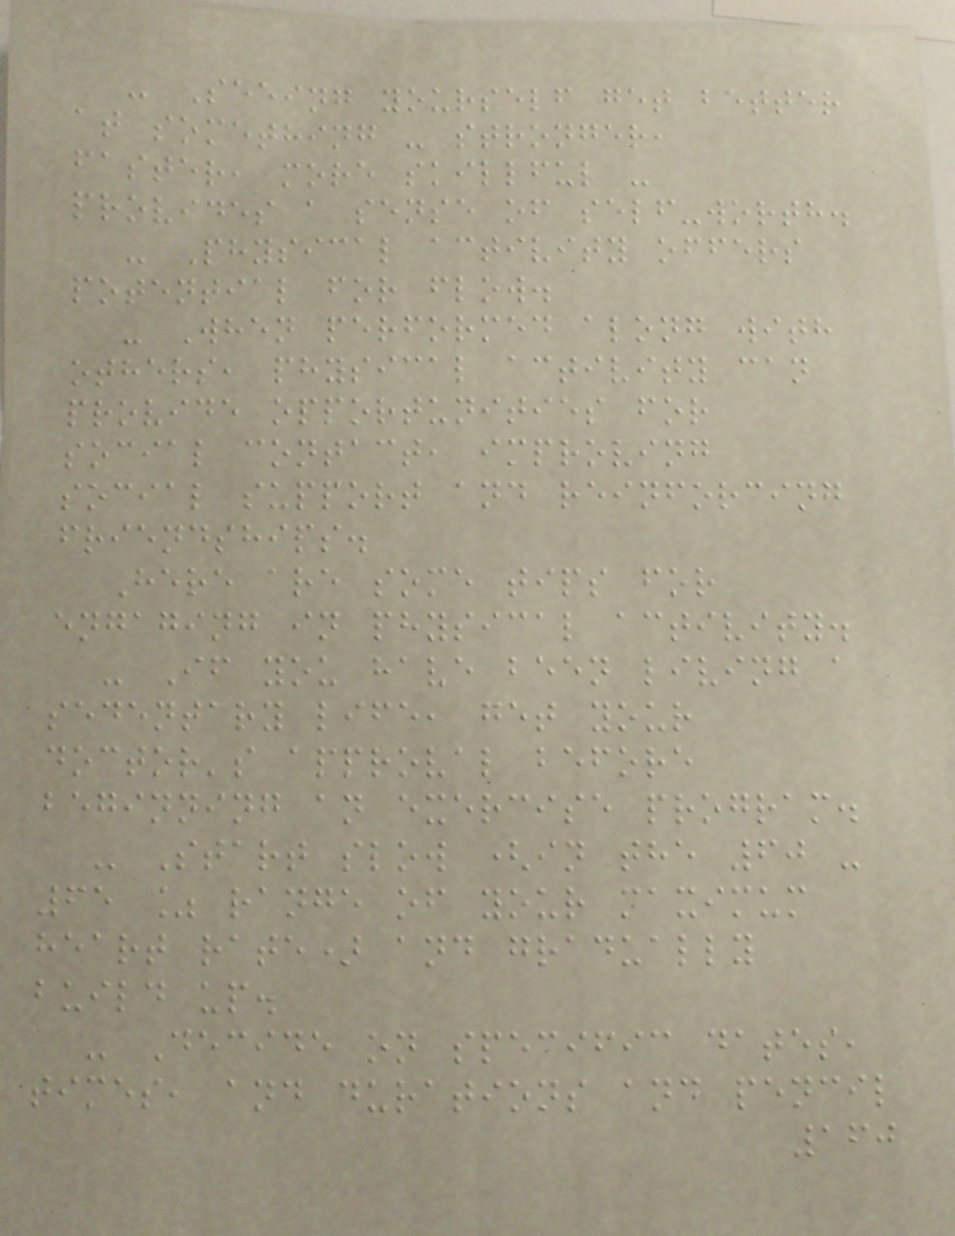- Seeing yourself get better
at something - stronger,
faster, more skillful -
provides a sense of self-worth.
- Physical activity offers
potential for flow.
- When performed along with
others, physical activity can
provide opportunities for
social contact, improving
social support and reinforcing
friendships.
Here are some tips for
engaging in physical activity.
- If you have been living a
sedentary life, get your
doctor's approval before
beginning an exercise program.
- Start slow (in the 60 -
65 % range of your maximum
heart rate) and gradually
build up.
- Decide on specific dates,
times, and durations and pencil
160
